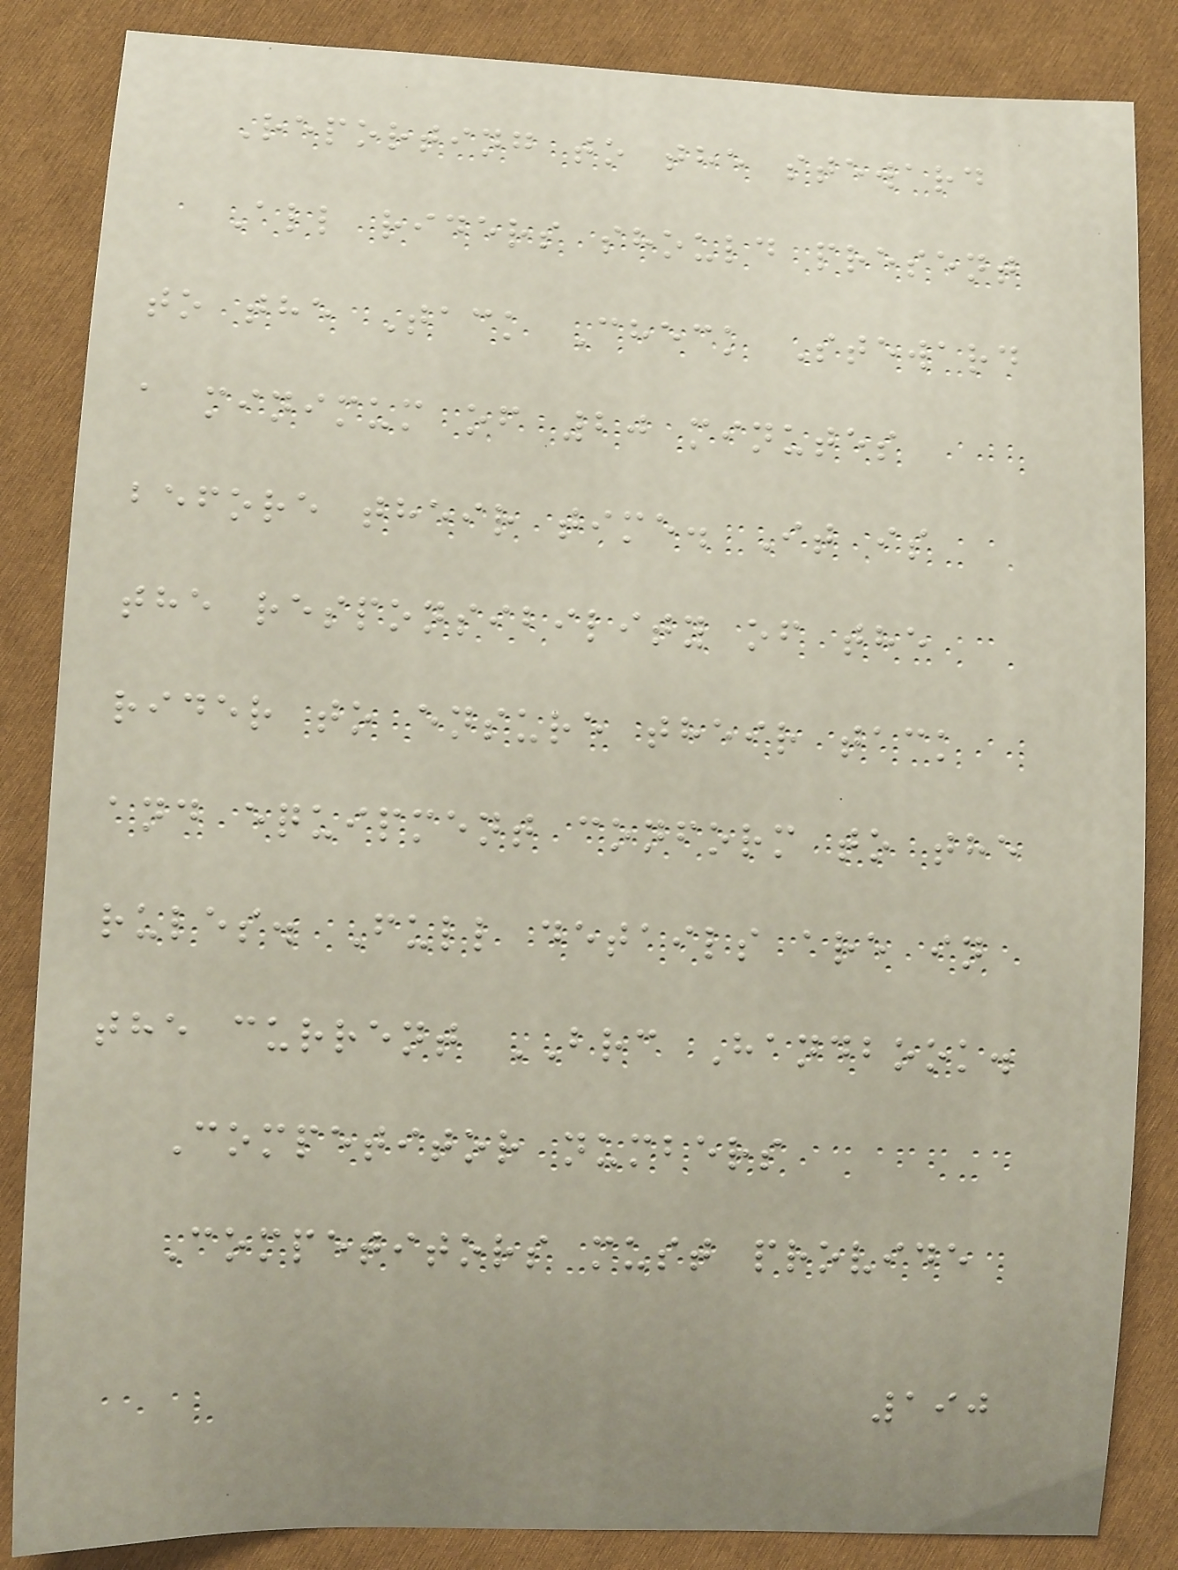Reporting to the steward
All riders should present
to the Tack Check Steward
a minimum of 20 minutes
before their time. It is
the responsibility of the
rider to ensure their tack
and equipment conform to the
rules. Full details are in
the current BRC Handbook.
Competitor numbers
Competitors must provide
190
